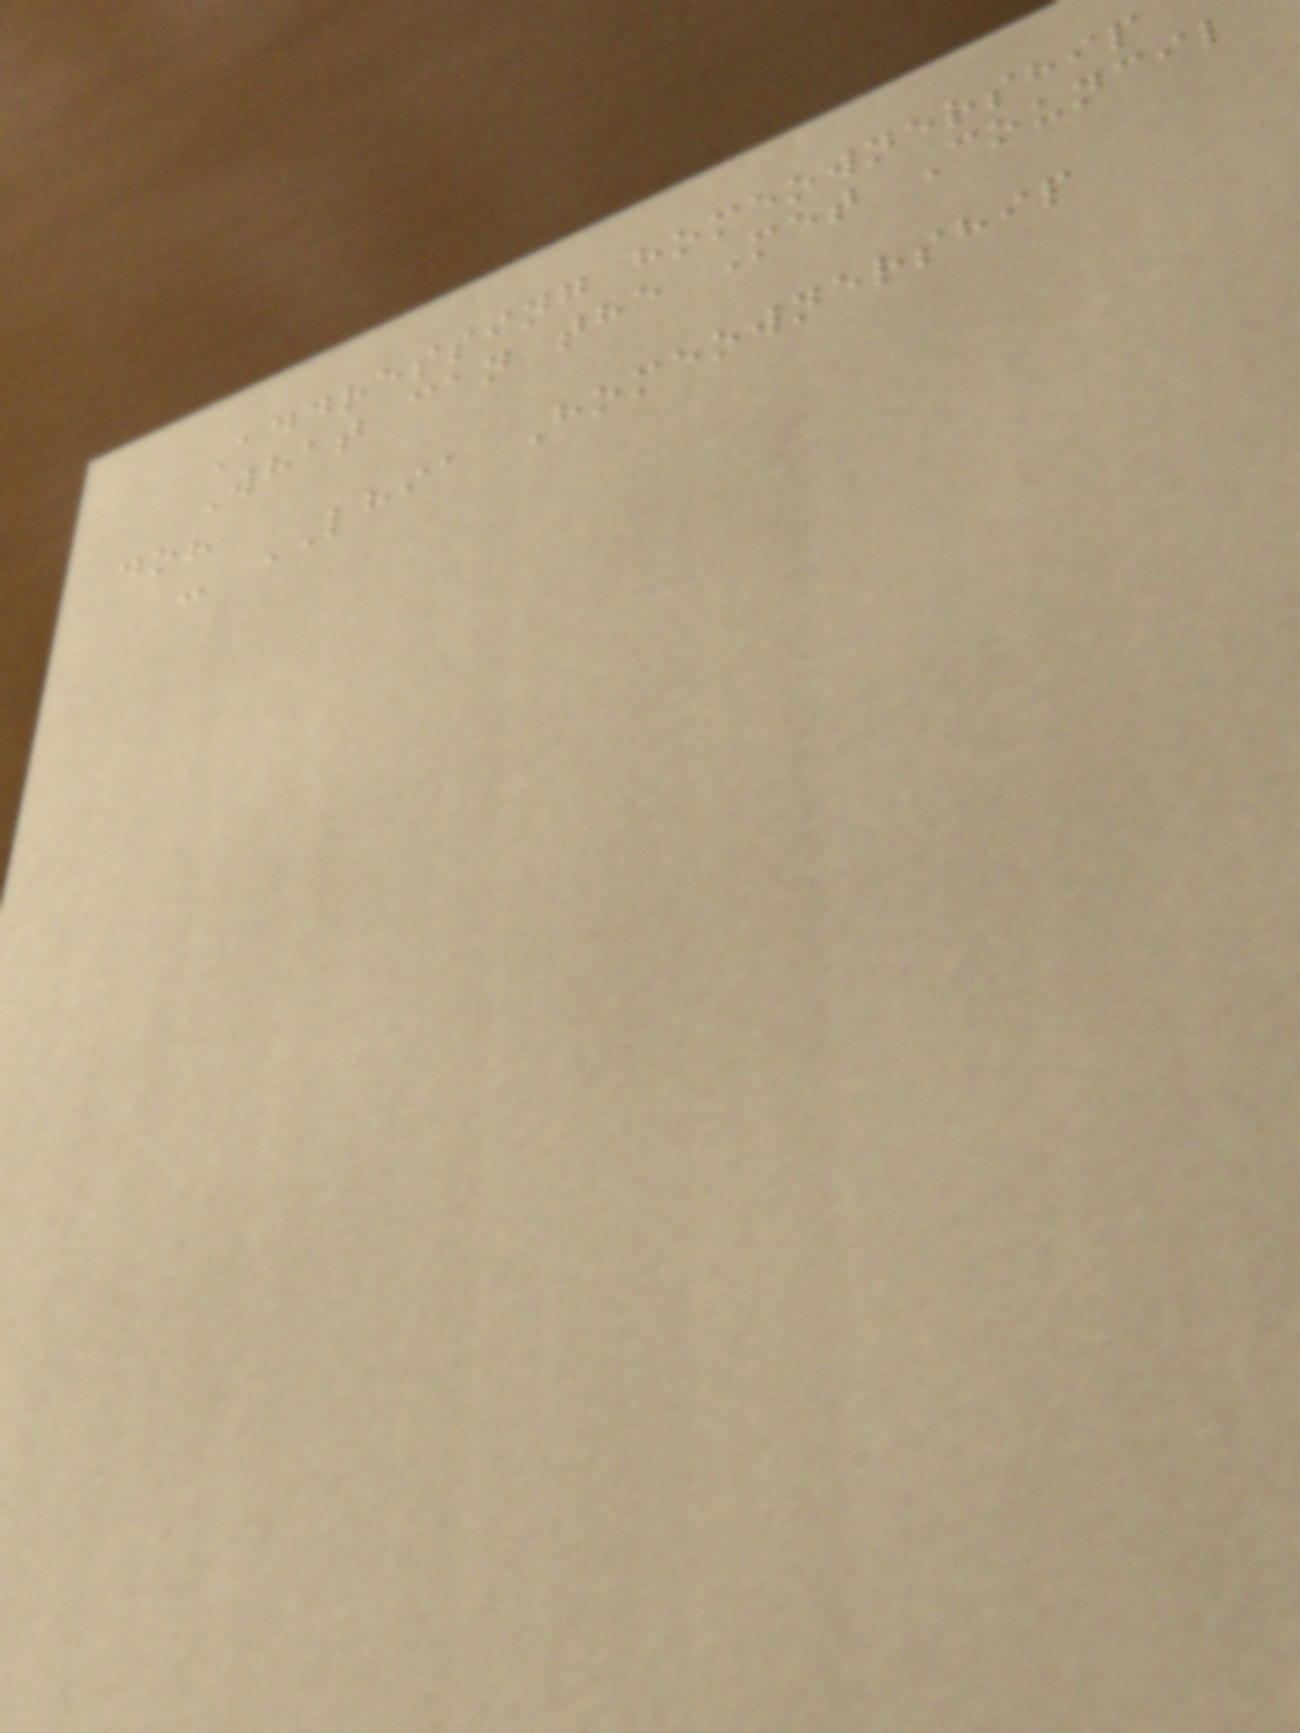Addressing homeownership
What can the Met Council
do?
- LHIA Homeownership
